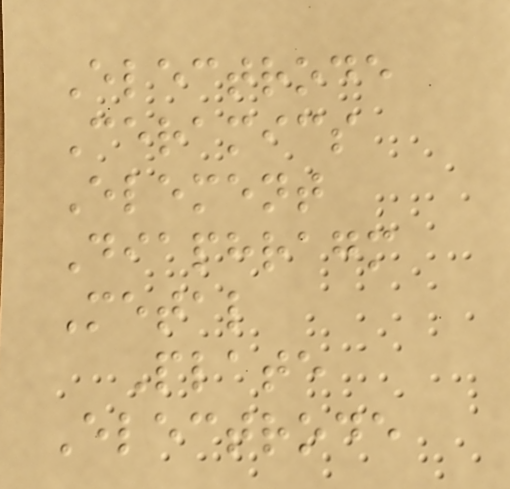Electrode
Ceramics
Element
Diaphragm
Metal
Plate
Electrode
